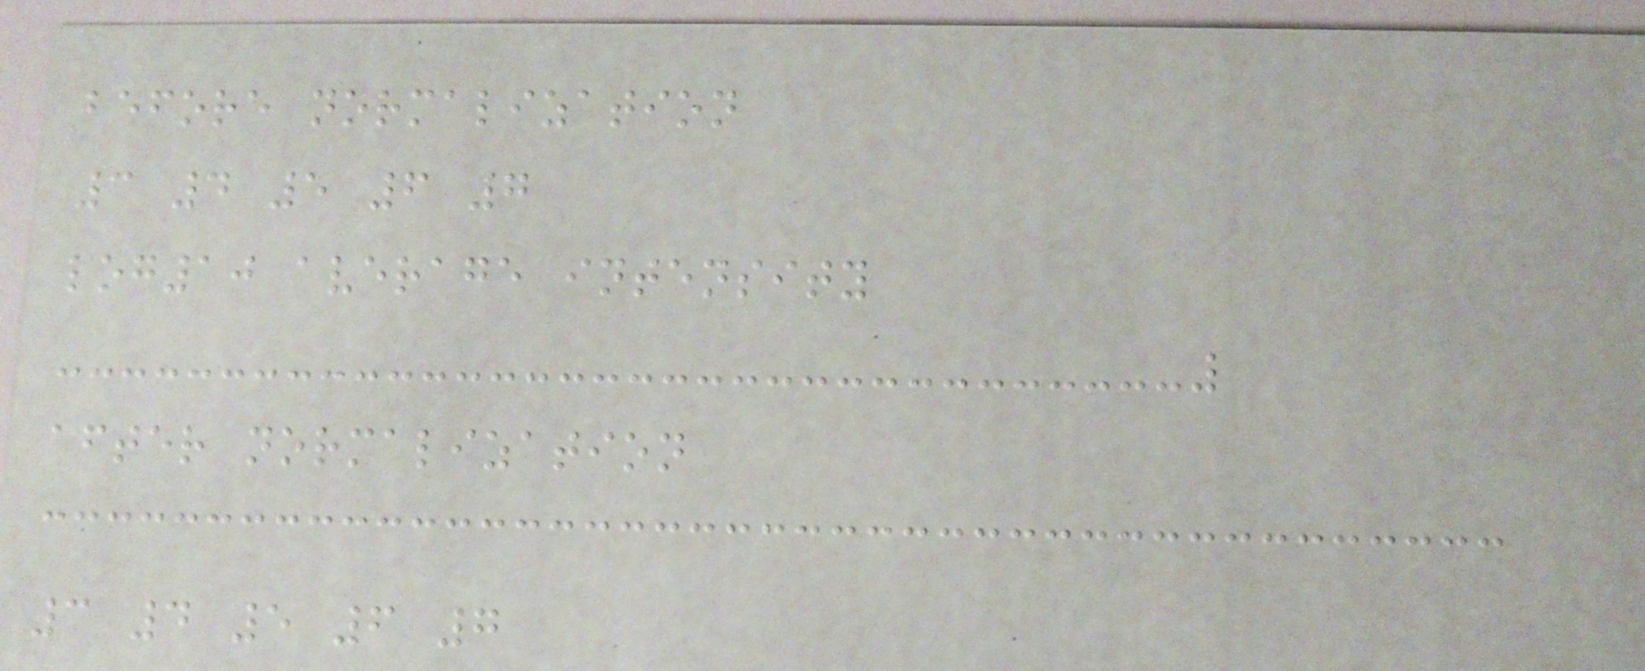before normalization
3 4 5 6 7
log10 average intensity
after normalization
3 4 5 6 7
